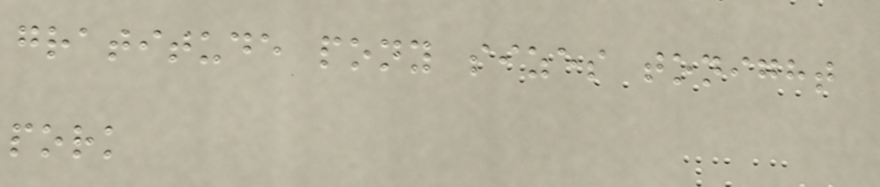gratitude pony sizes tonight
pork
